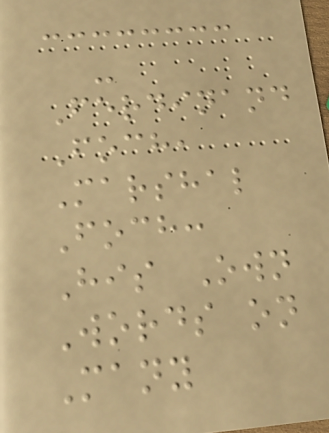-
Ferdinand
Foch,
Marshal
Foch:
His Own
Words on
Many
